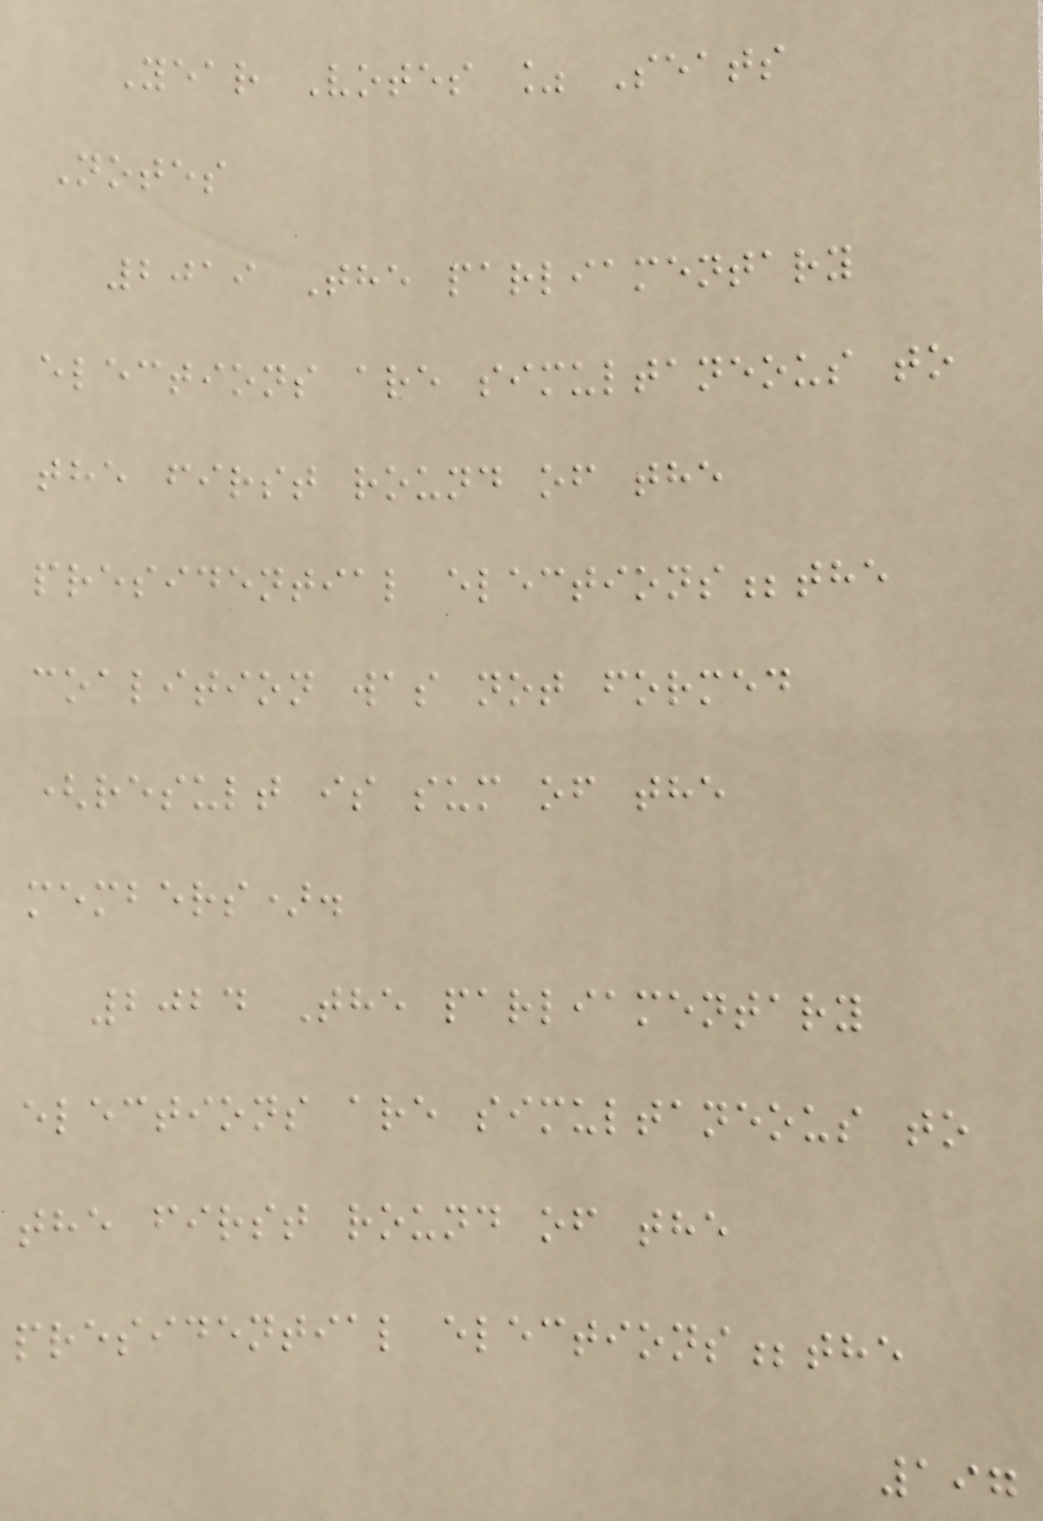Year Votes % Seats
Notes
2019 The parliamentary
elections are simultaneous to
the first round of the
presidential elections;the
coalition was not formed
(result is sum of the
members).
2024 The parliamentary
elections are simultaneous to
the first round of the
presidential elections;the
197
